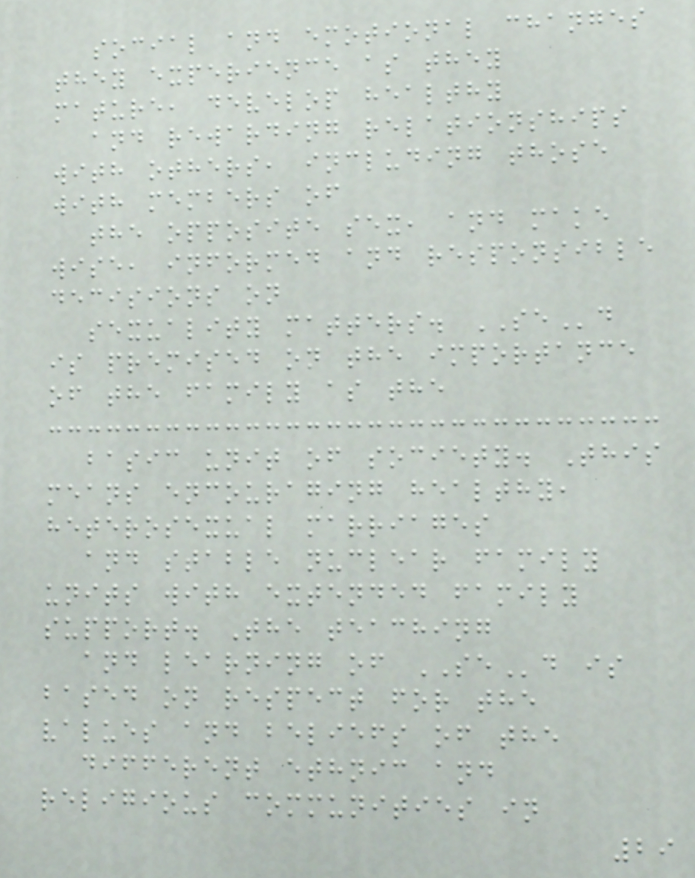social and emotional changes
they experience as they
mature, develop healthy
and rewarding relationships
with others, including those
with members of
the opposite sex, and make
wise, informed and responsible
decisions on
sexuality matters. SEd
is premised on the importance
of the family as the
basic unit of society. This
means encouraging healthy,
heterosexual marriages
and stable nuclear family
units with extended family
support. The teaching
and learning of SEd is
based on respect for the
values and beliefs of the
different ethnic and
religious communities in
29
